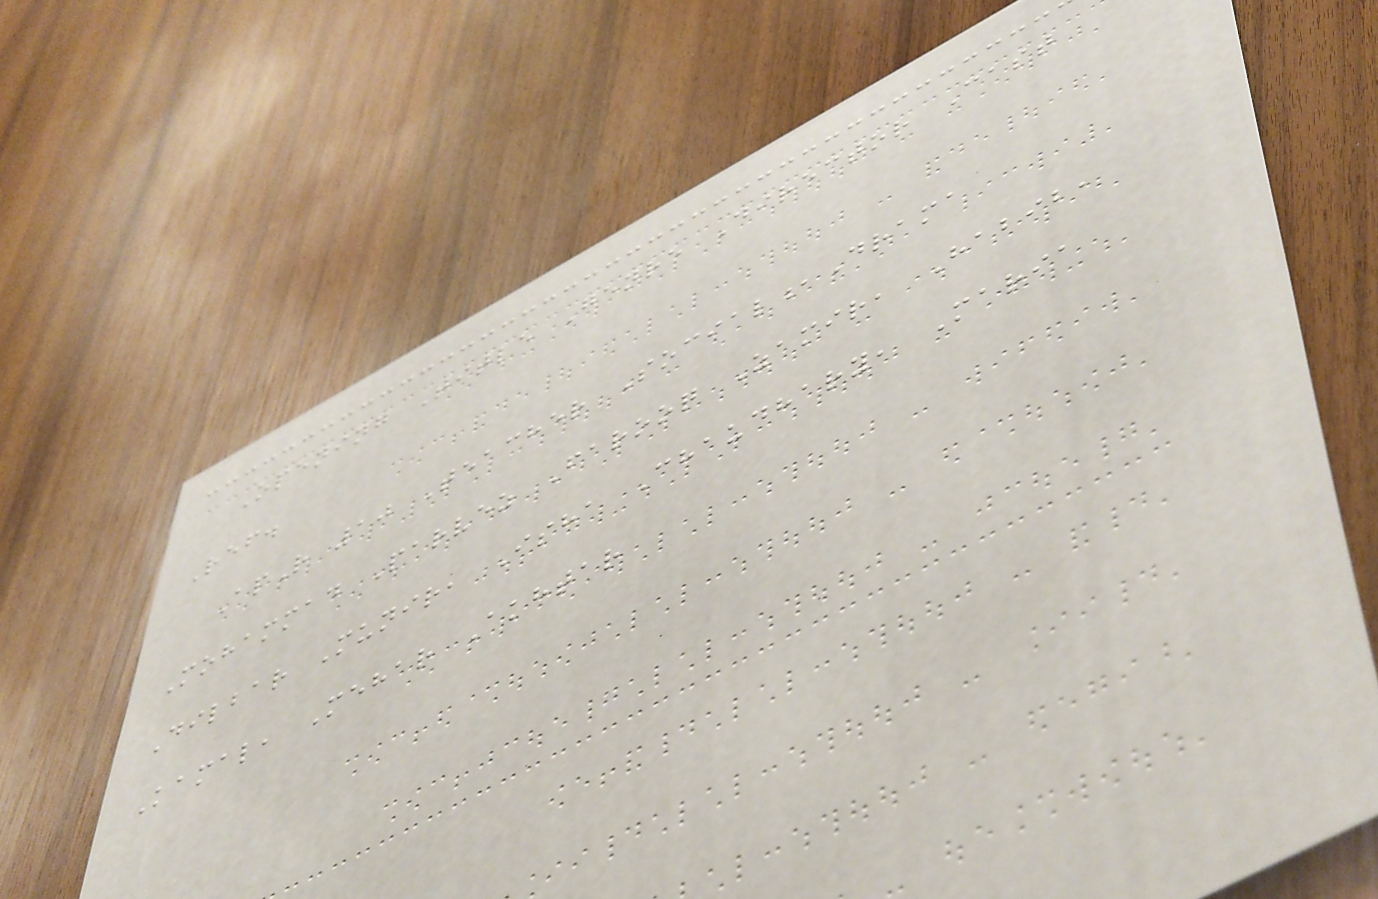Opening Title Genre Director Cast
Ref.
ApR 10 Teacher Social,Drama
Mohammad Parvez Farooq Zamir, Habib,
Dilbar Munir, Isha Chaudhary, Maria
Kamal, Mehar Akhtar
